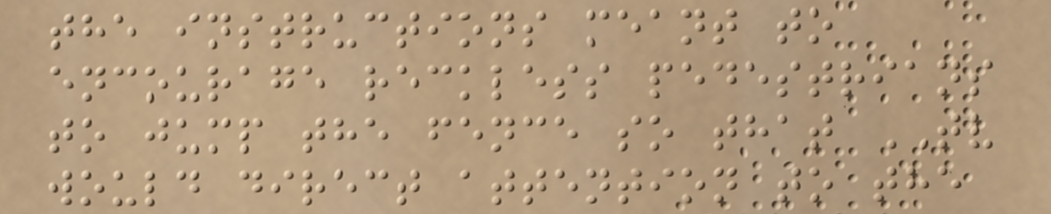the instructions meant to
encourage reckless pedestrians
to jump the fence so that TV
would direct attention to the
